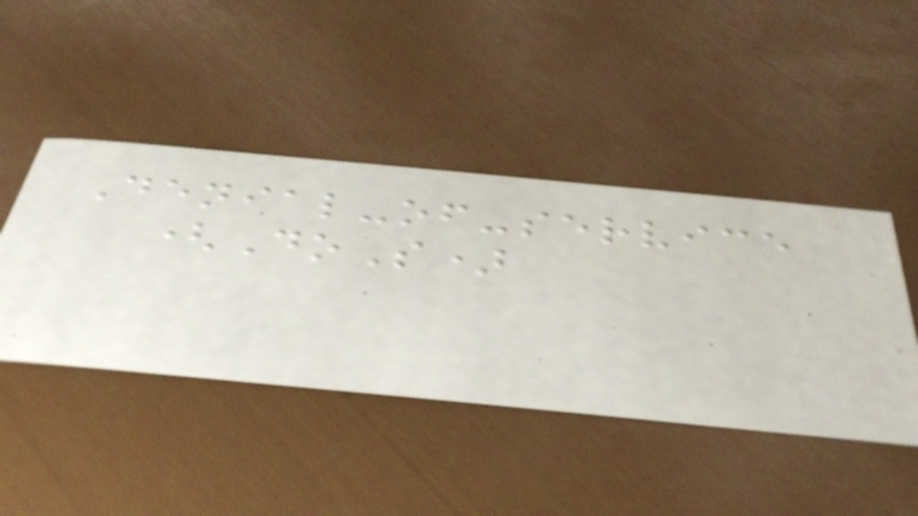Denial-of-service
(DoS)
